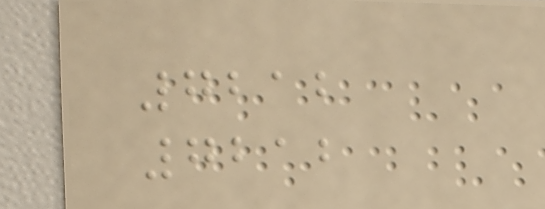7212
7212
